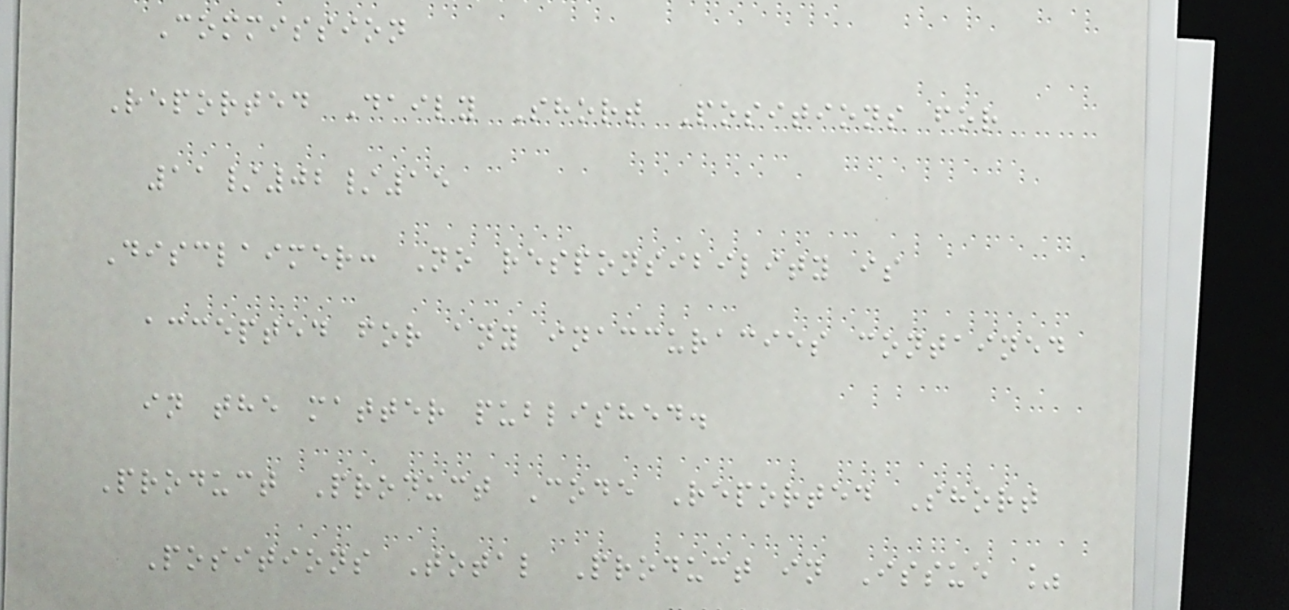Commission
Reported Daily Short Positions for
11/02/15
Disclaimer: No responsibility is
accepted for any inaccuracies contained
in the matter published.
Product Product Code Reported Short
Positions Total Product in Issue %
